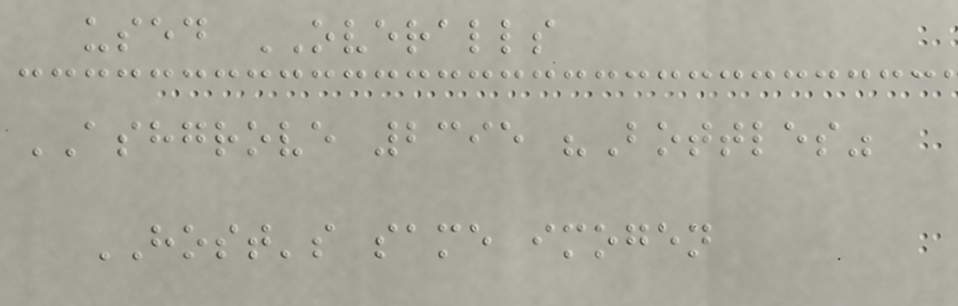used OVERALLS
ASHGROVE 2395 "Bottles"
HOST's same imogen
